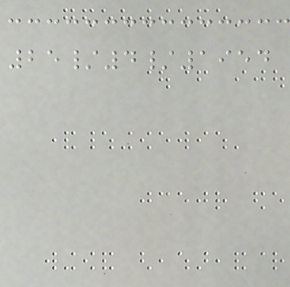25/4/1954
